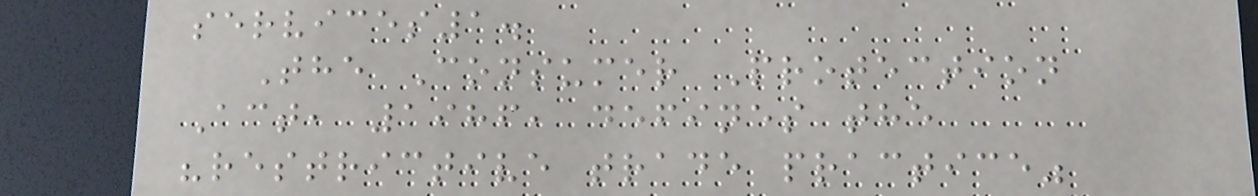services1.
The Consumer Protection
Act, 1986, defines the
"restrictive trade practice"
